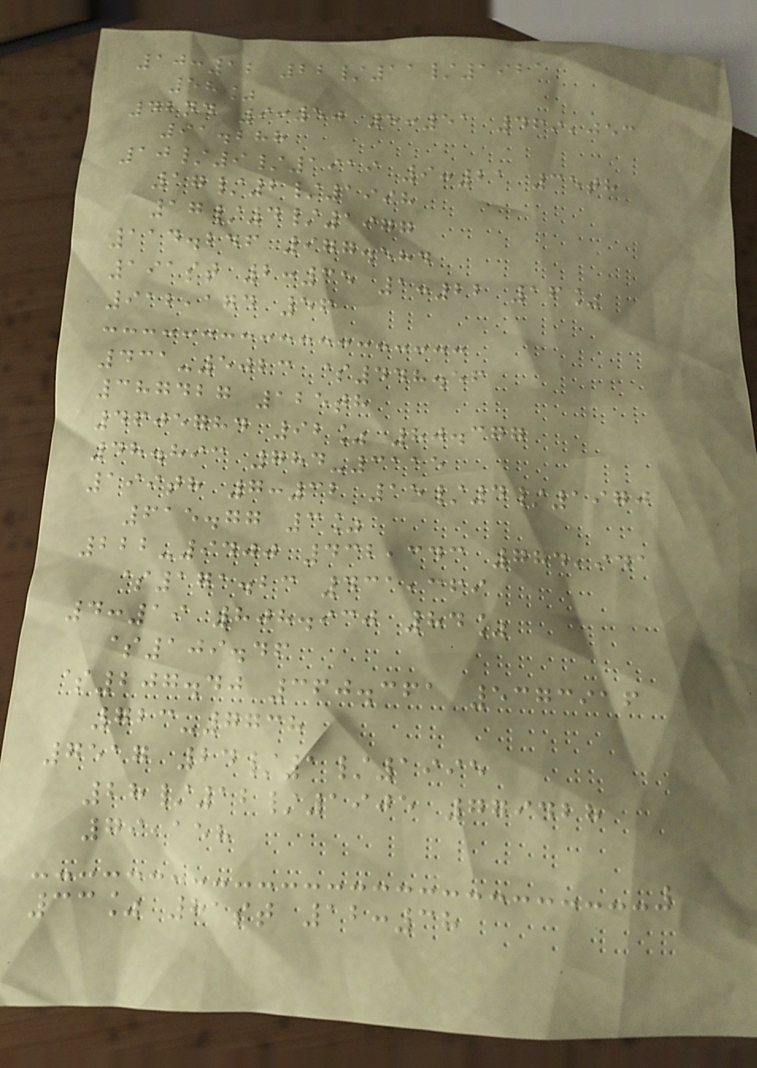10:12 22/11/1921
58%
42nd 9:50 5:51 469,053
91.288
10/9/1919 9:21 35th
17/2/1998
17/4/1977
114.246 977.584
191st 2:35 1:22 16%
912,174 56
431-5023 $448.56
387427 125th
4605784 92% 80.377
48.893 784-3115
199th 7:32 15/4/1970
615.77 3%
222-9400 432,343 784,941
$171.23 431,369
4:19 808.930 84%
$109.46
$207.40 360.361 5373916
723-7738
7517 24/1/1995
28/12/1905 779428
79,158
33% 81st 12:38
